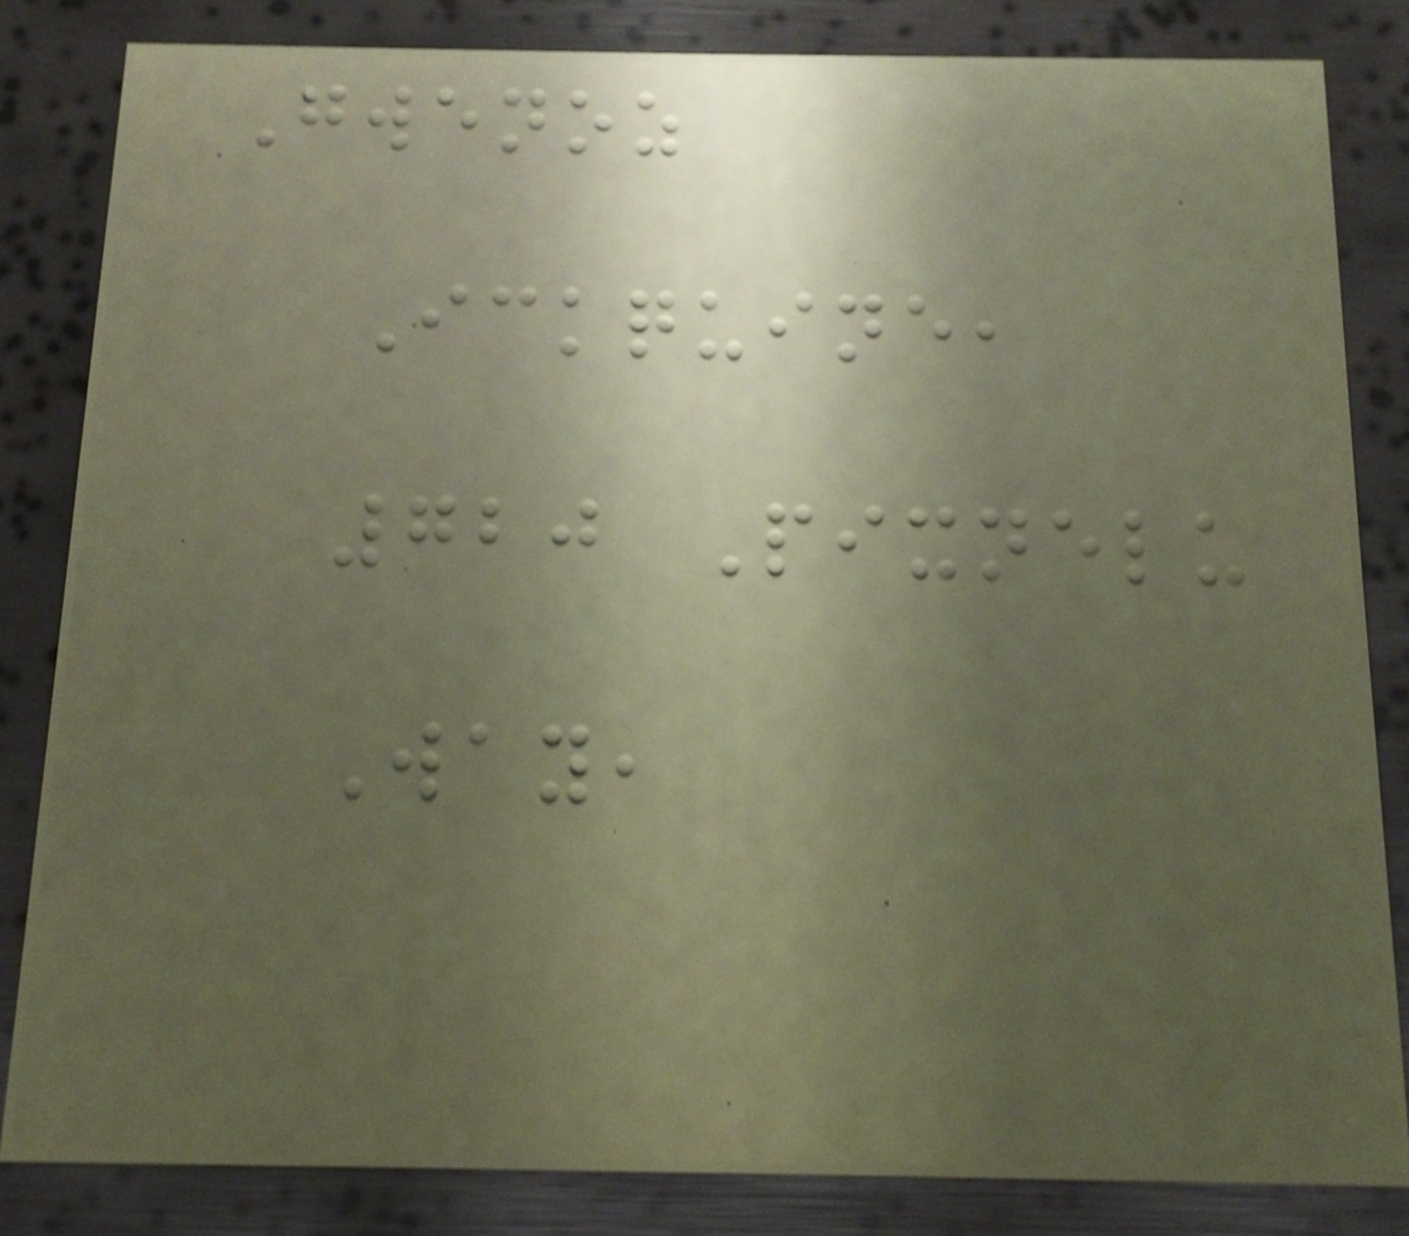Gwenoz
Ickquine,
720 Pixnelu
Way,
